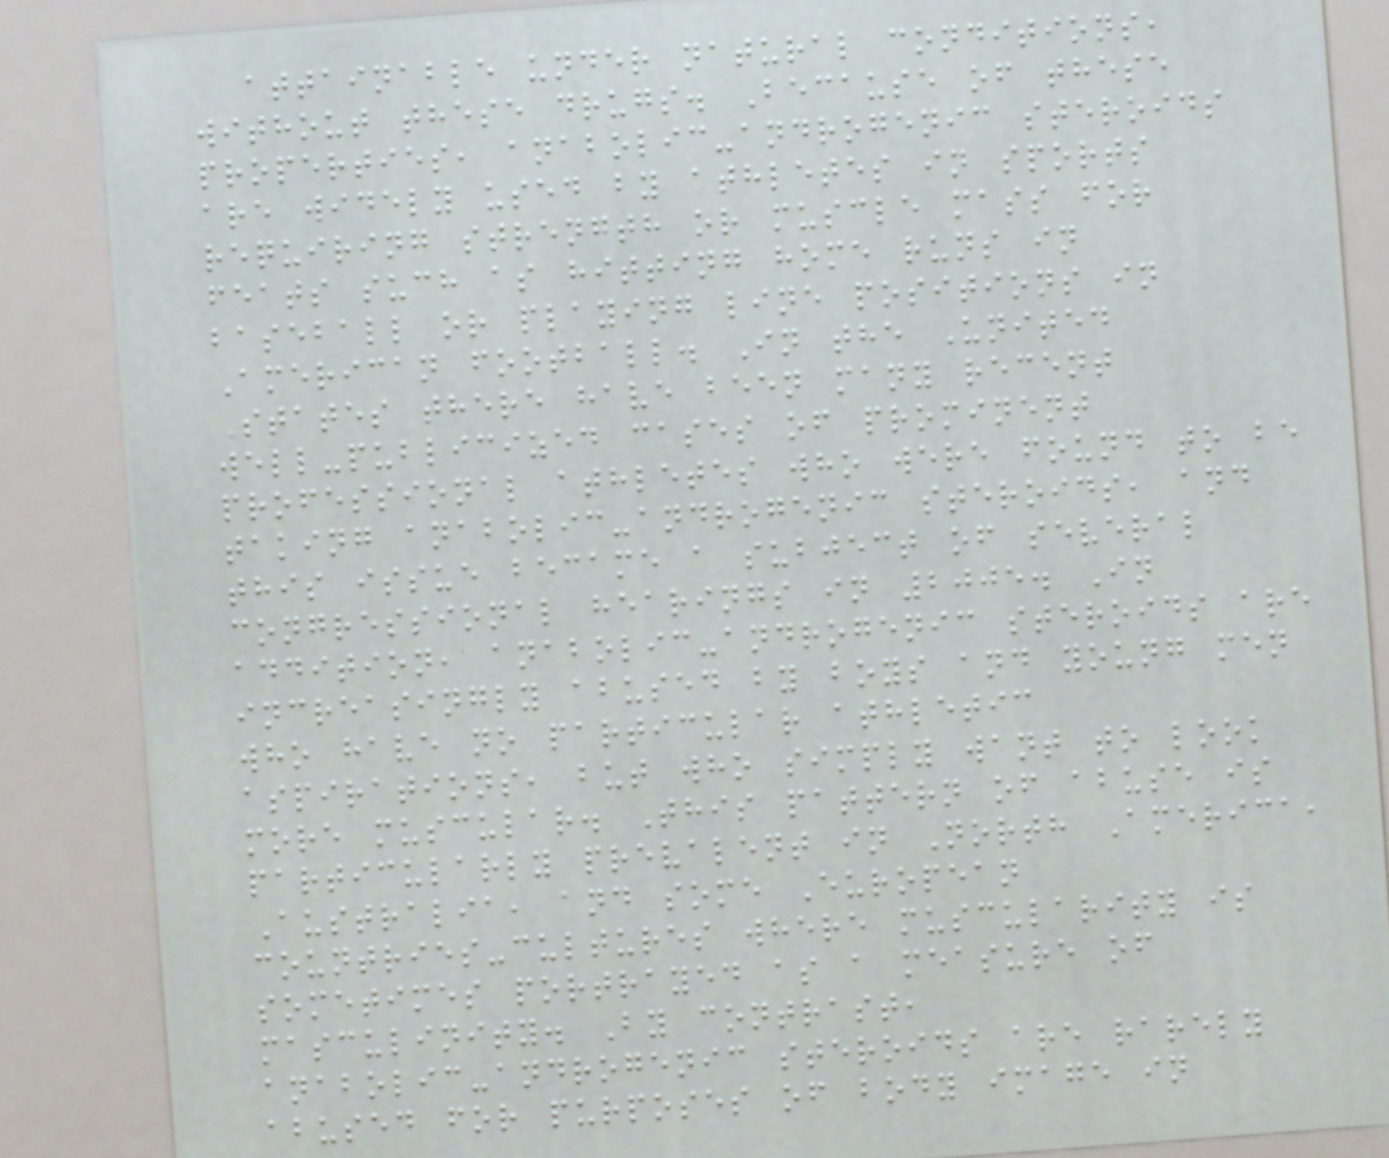attainable under natural conditions,
without these drugs. Because of these
properties, anabolic-androgenic steroids
are widely used by athletes in sports
requiring strength or muscle mass for
feats such as hitting home runs in
baseball or playing line positions in
American football. In the United
States there have been many recent
well-publicized cases of prominent
professional athletes who were found to be
taking anabolic-androgenic steroids, and
this issue became a subject of several
congressional hearings in 2005. In
addition, anabolic-androgenic steroids are
increasingly abused by boys and young men
who have no particular athletic
aspirations, but who simply want to look
more muscular. This pattern of abuse is
particularly prevalent in North America,
Australia, and some European
countries-cultures where muscularity is
sometimes portrayed as a measure of
masculinity. By contrast,
anabolic-androgenic steroids are rarely
abused for purposes of body image in
